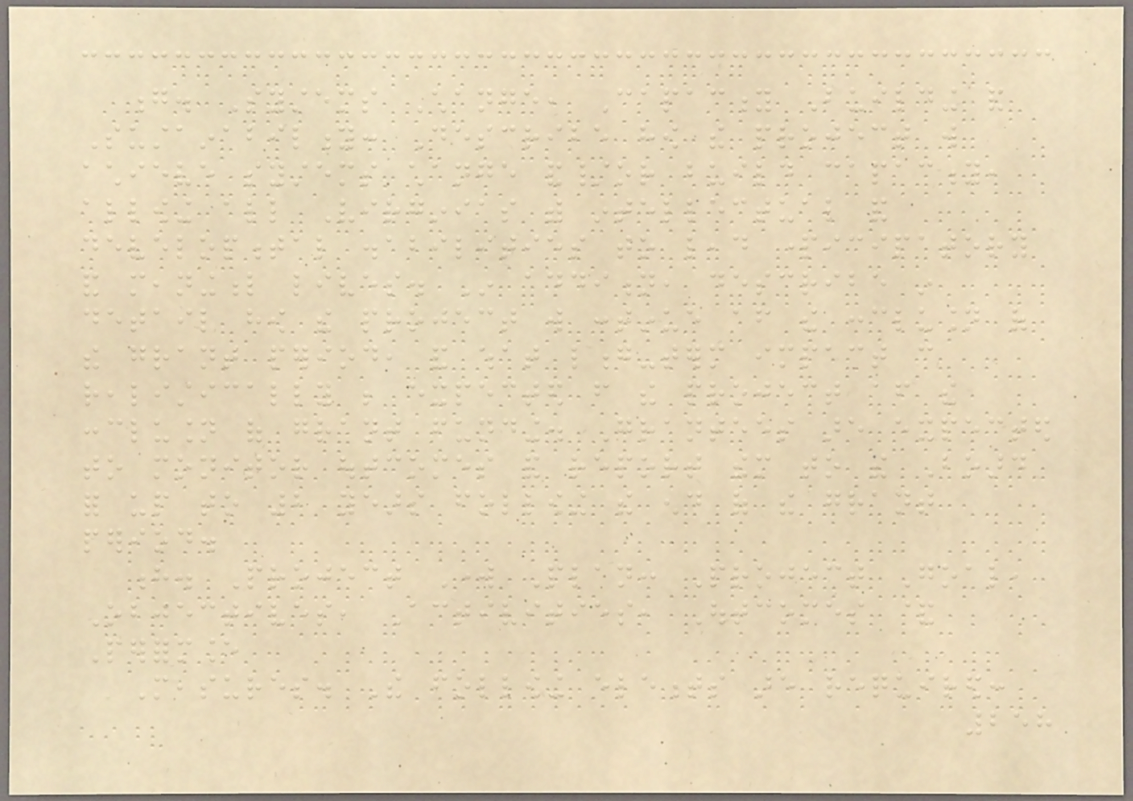g. Systems Change, Capacity Building and
Sustainability: Describe how the project will
achieve systems change and/or build capacity,
allowing all Virginias with intellectual and
developmental disabilities to lead participatory
and meaningful lives. In addition, describe in
detail how the project will continue after the conclusion of
the grant period, and what long-term impact can
realistically be expected from the project after the
conclusion of grant funding. Grantees are expected
to monitor outcomes and report them to the Board
for up to 2 years following the end of the grant
period.
h. Project Work Plan: Project Goal,
Objectives, Activities, Outcomes &
Performance
Measures. The following elements are required:
258
